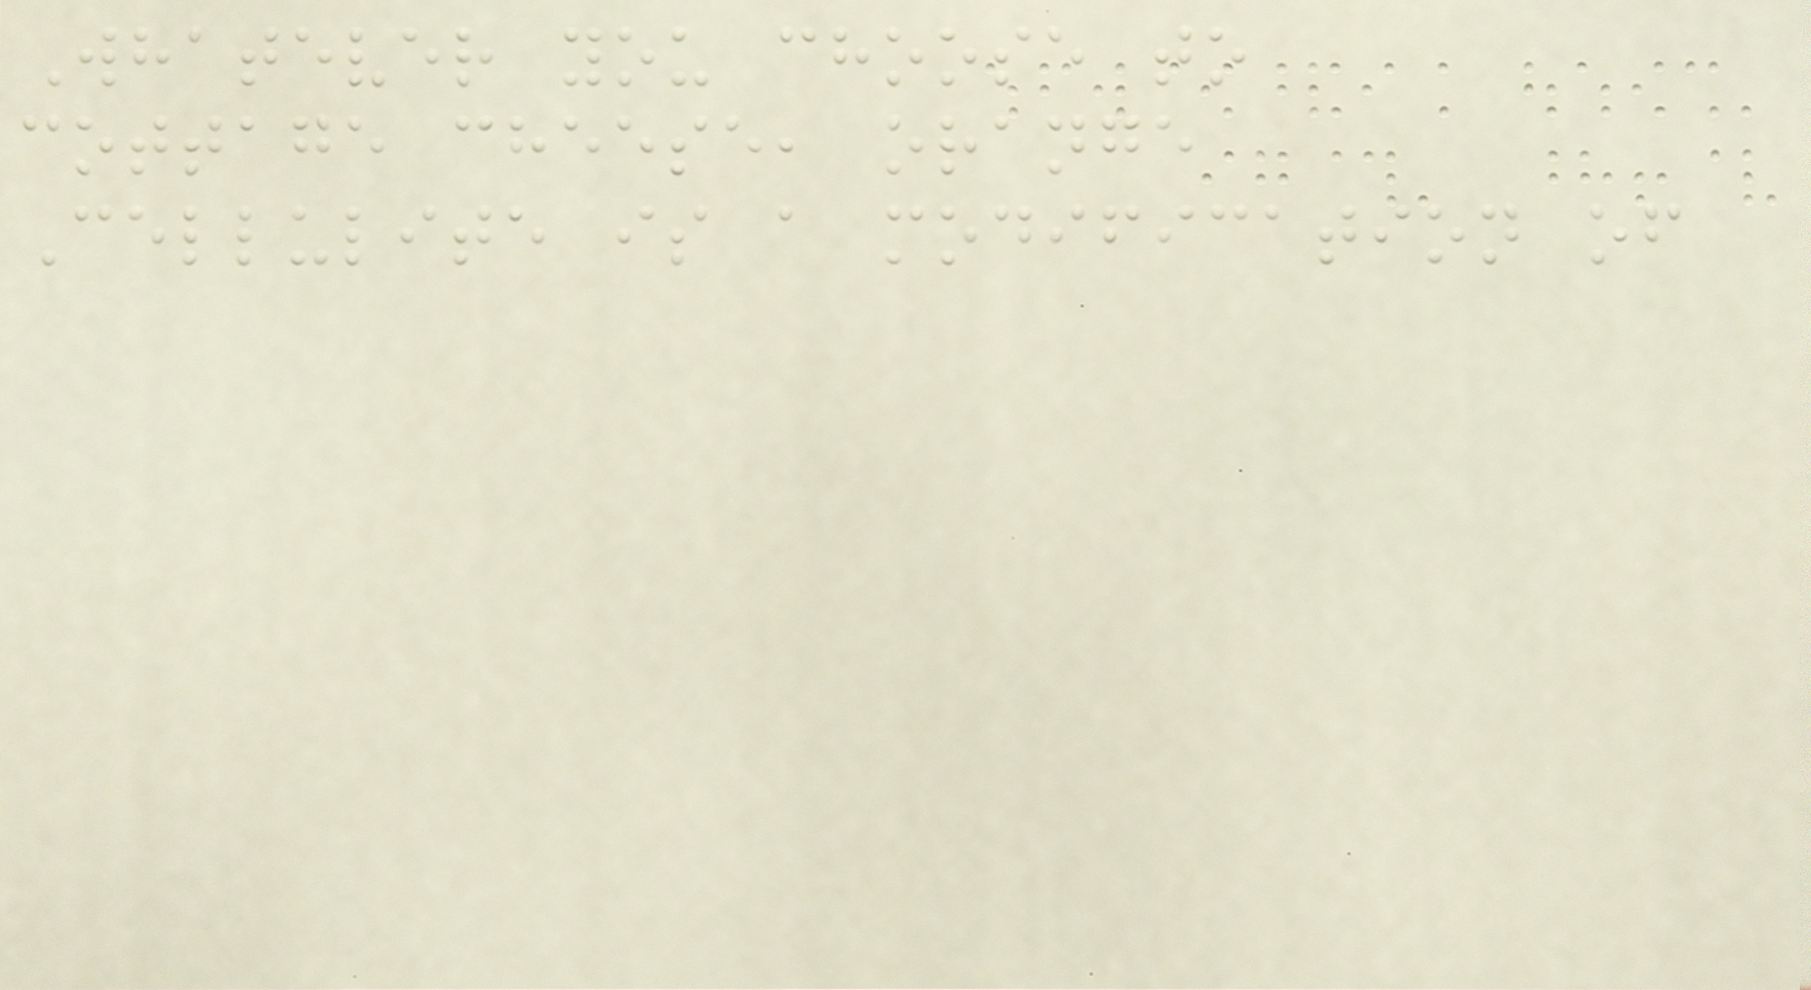Whatever you choose to
cottage cheese, orange
Cellulite is a modification of
